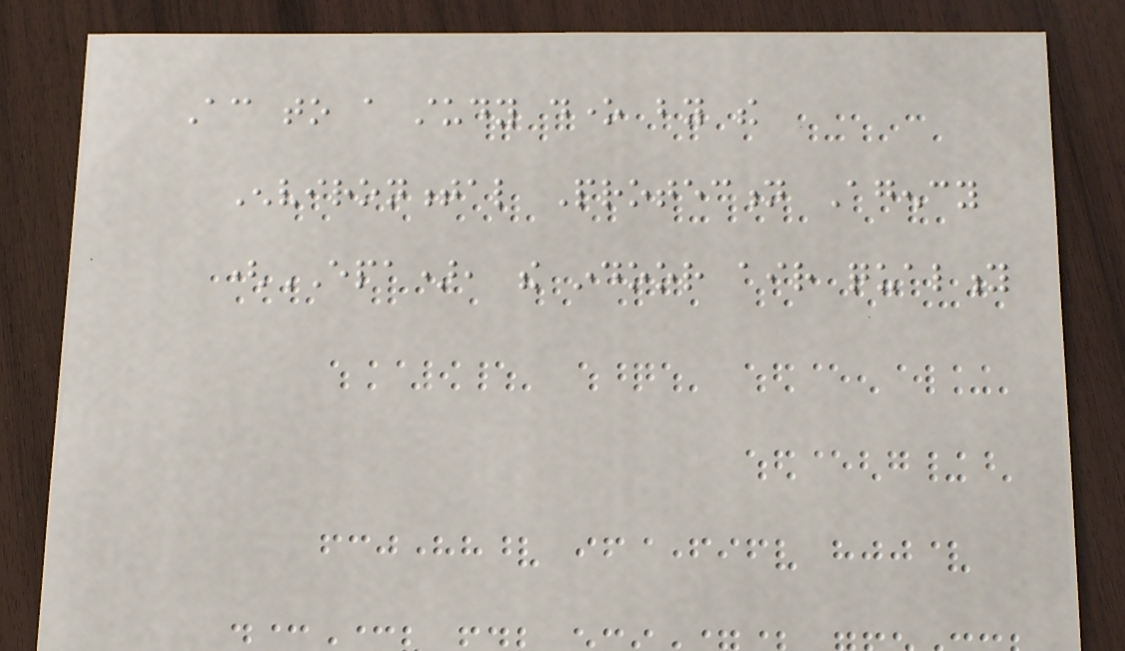According to a study done by the
Environmental Protection Agency
(EPA), the indoor air quality
